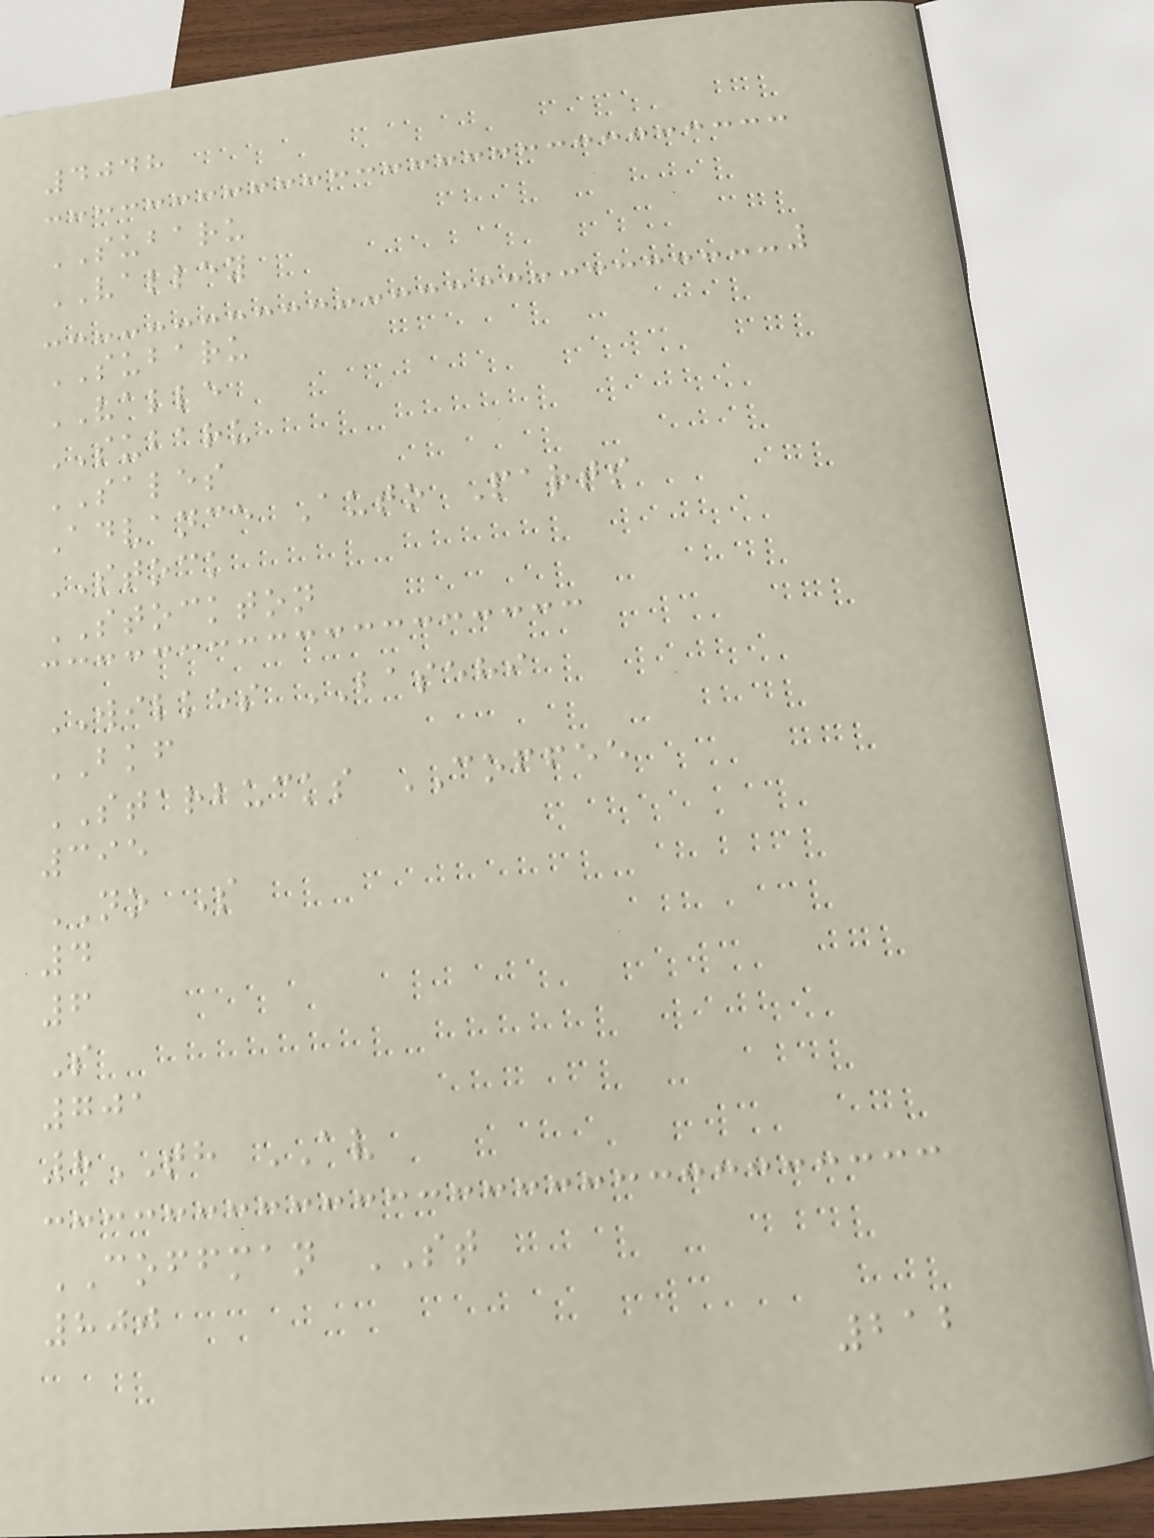4048
SUBARU
VALLEY
SUBARU
VALLE
SUBARU
SALES
Advance Auto Parts
STOCK
STOCKTON
WILKES BASEHI
BKF
STARBUCKS COFFEE
395
NO S
4
6
S
701
8TH AV
COFFMAN ST
800
212
